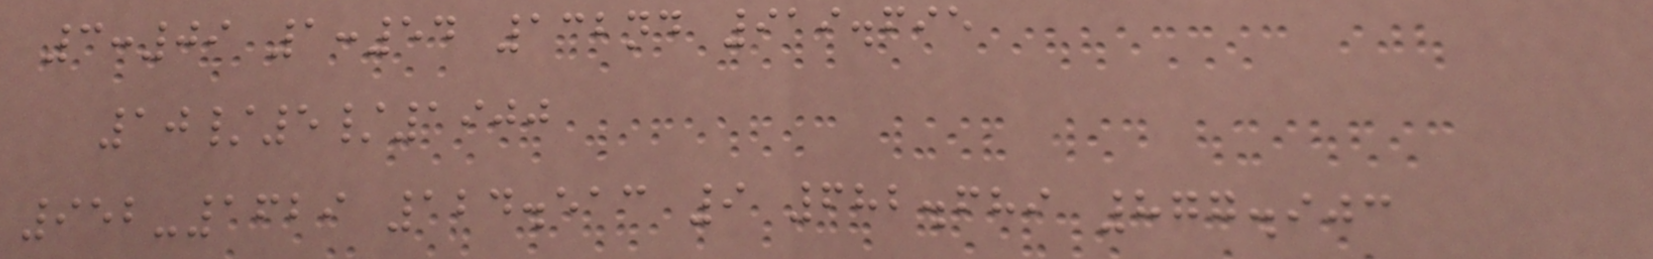3:09 1:54 132nd 919.695
10/5/1900
952-1629 124.513 9 682.689 877.903
